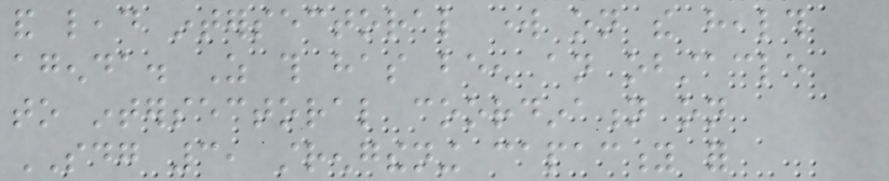and lead intersectoral work on the health
agenda. As this has been an obstacle
to intersectoral coordination on
SDG 3, strengthening capacity for
